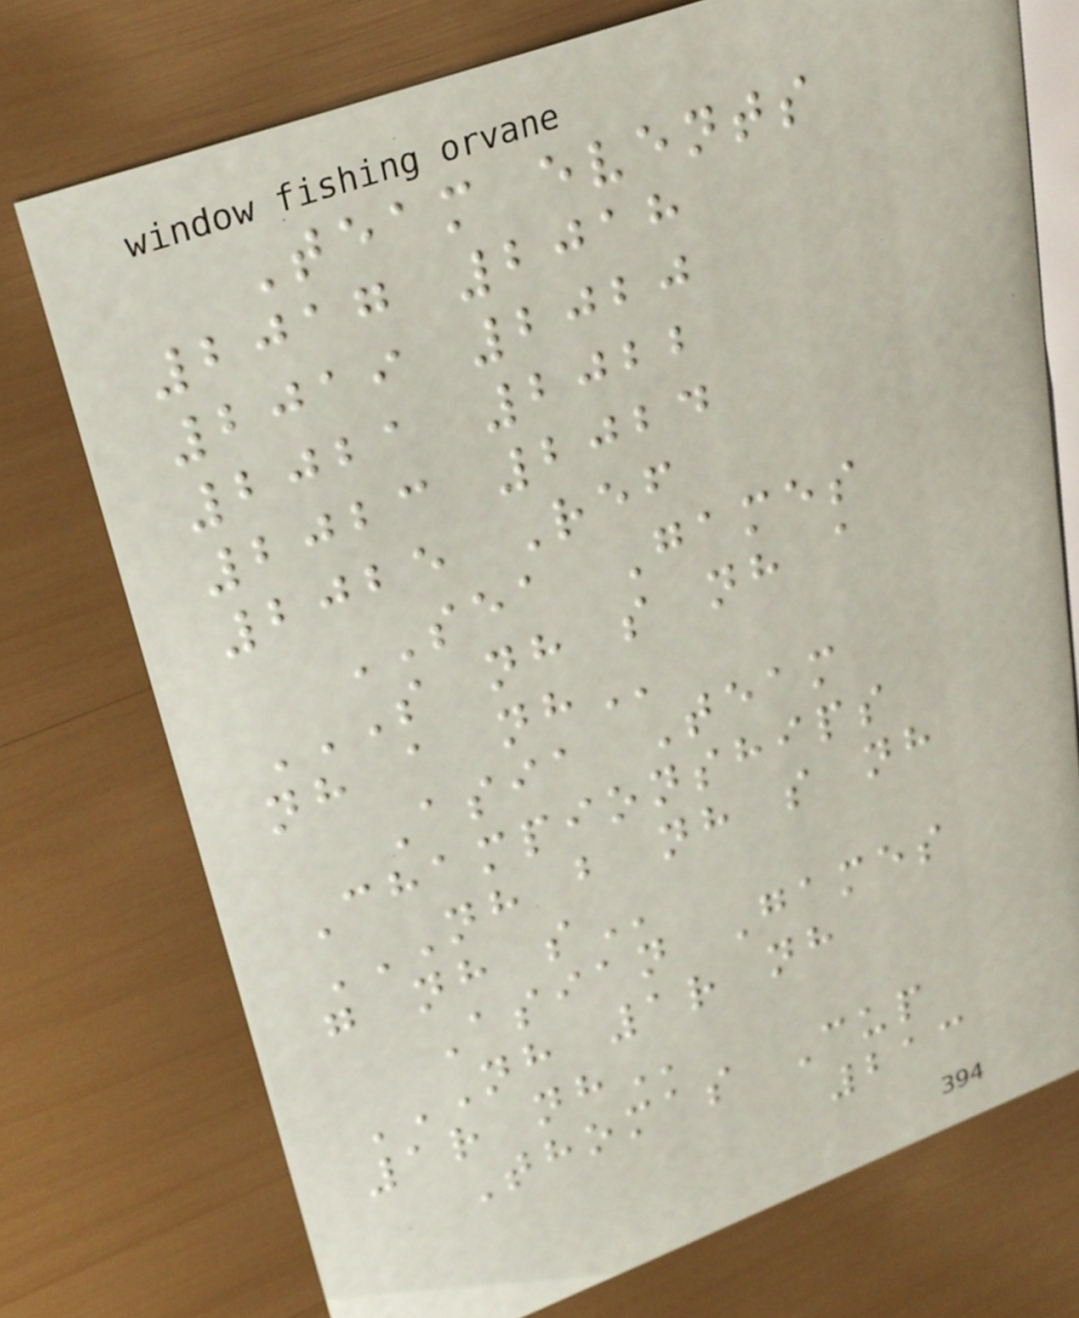Team events
2017 2018
2019 2020
2021 2022
2023 2024
2025 Ref
SEA Games
S NH S NH A
NH A NH
Asia Team
Championships
NH B NH S NH
G NH S
Asian Games
NH 1R NH
1R NH
Thomas Cup
213
